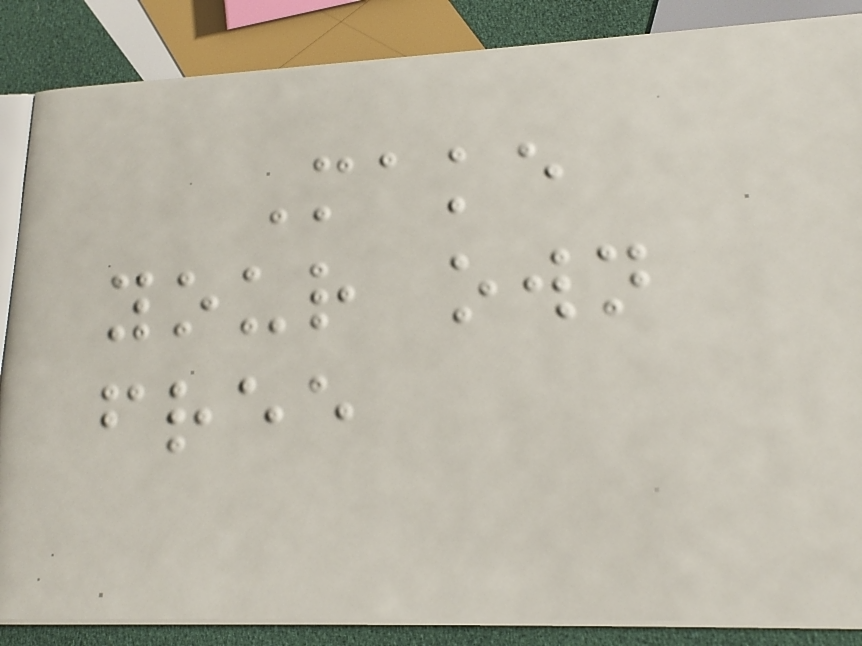Make
your own
free
